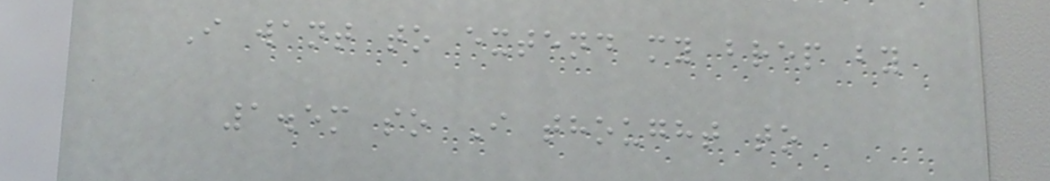I want to extend my brep by
1.5m so I thought to
